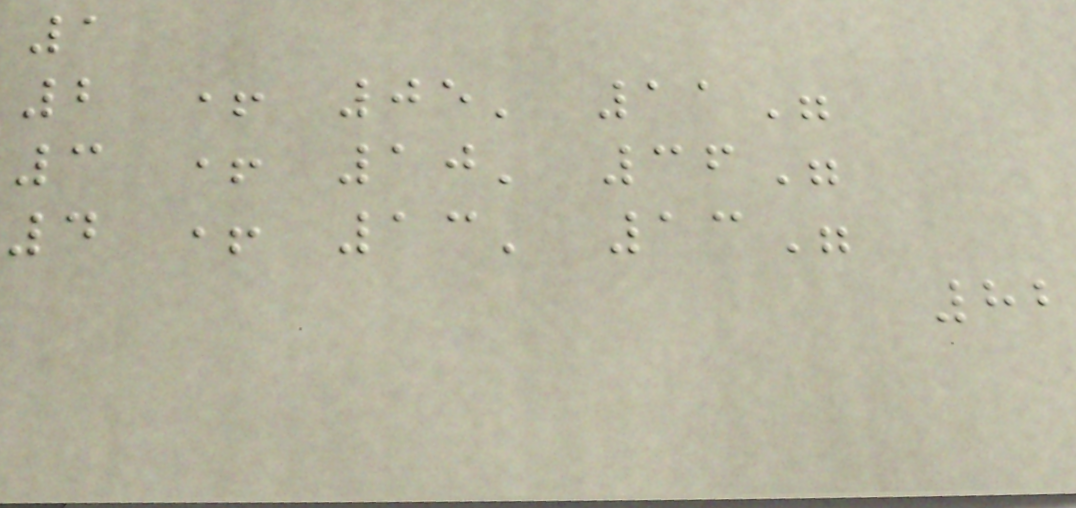1
2 + 05' 11"
3 + 10' 36"
4 + 13' 13"
82
